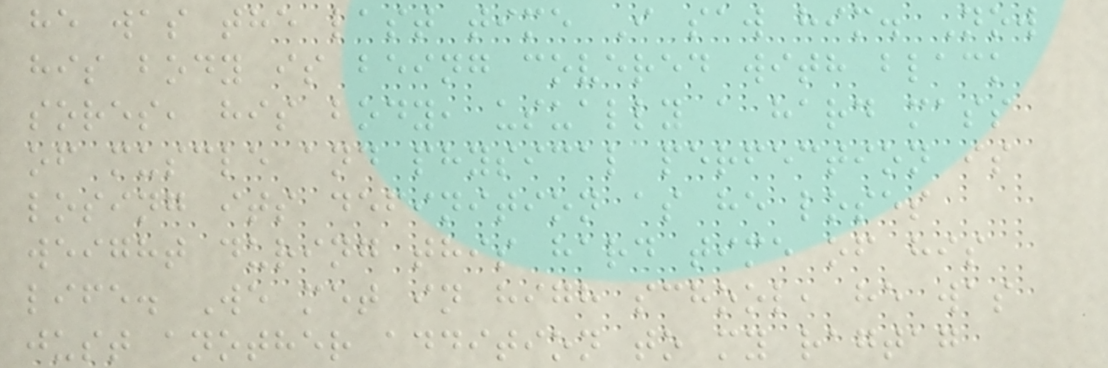he was the last time I saw him. Now
his body is being covered with black
sores, his body, usually a hard mass
of muscle and physical perfection is
losing its definition as he loses
weight during this hard time of his
life. We met in high school, he was
just another addition to my ragtag
